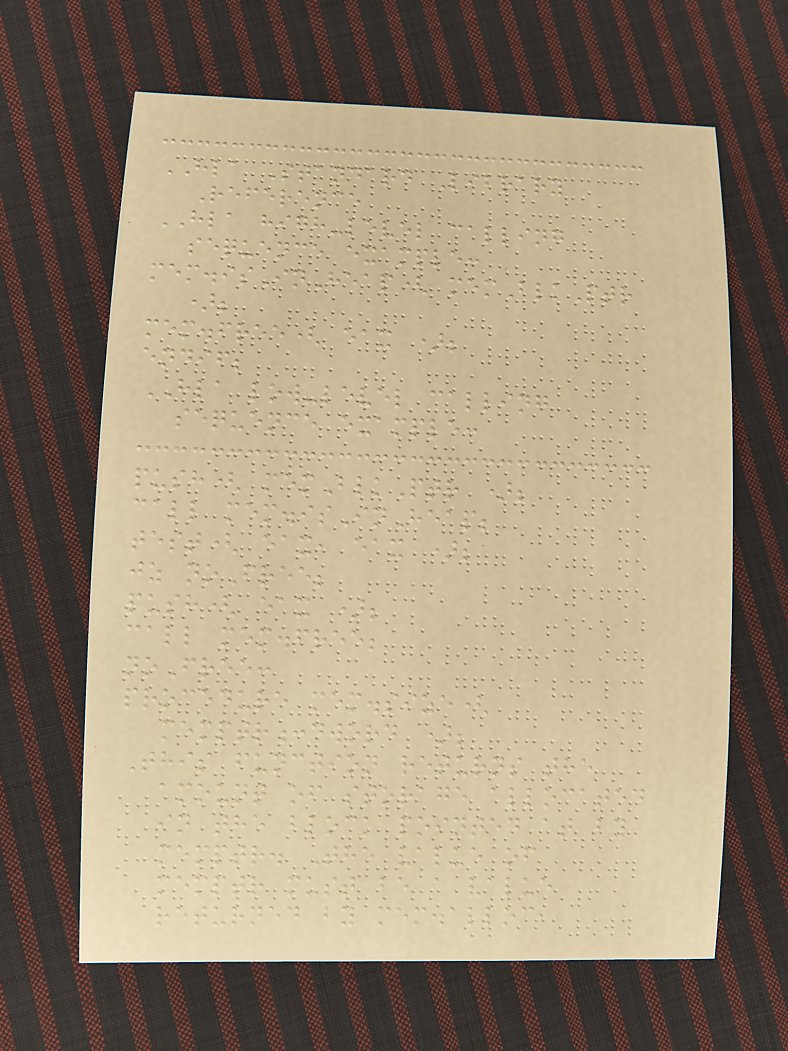HLA Standard Library
Reference
HLA high-level calling
sequence example:
mem.isInHeap( memBlkPtr
);
mem.free( eax );
endif;
HLA low-level calling
sequence example:
push( memBlkPtr );
call mem.isInHeap;
test( eax, eax );
jz noFree;
push( eax );
call mem.free;
noFree:
procedure mem.size(
memptr:dword );
This function returns the
amount of storage allocated
in the block pointed at by
memptr. The value of
memptr must be a value
returned by mem.alloc,
